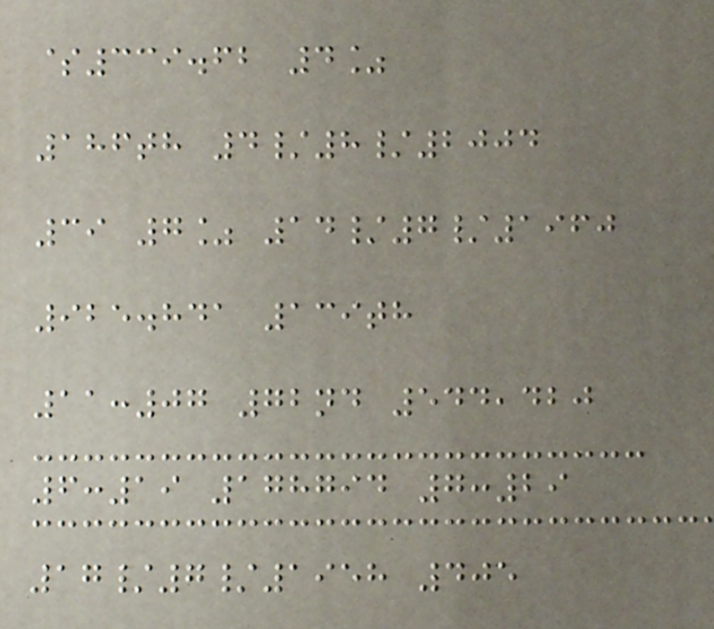$339.62 4%
186th 4/8/2004
39 7% 14/7/1960
925.841 139th
11:07 72nd 544,420
6:19 178794 7:29
17/7/1958 405
